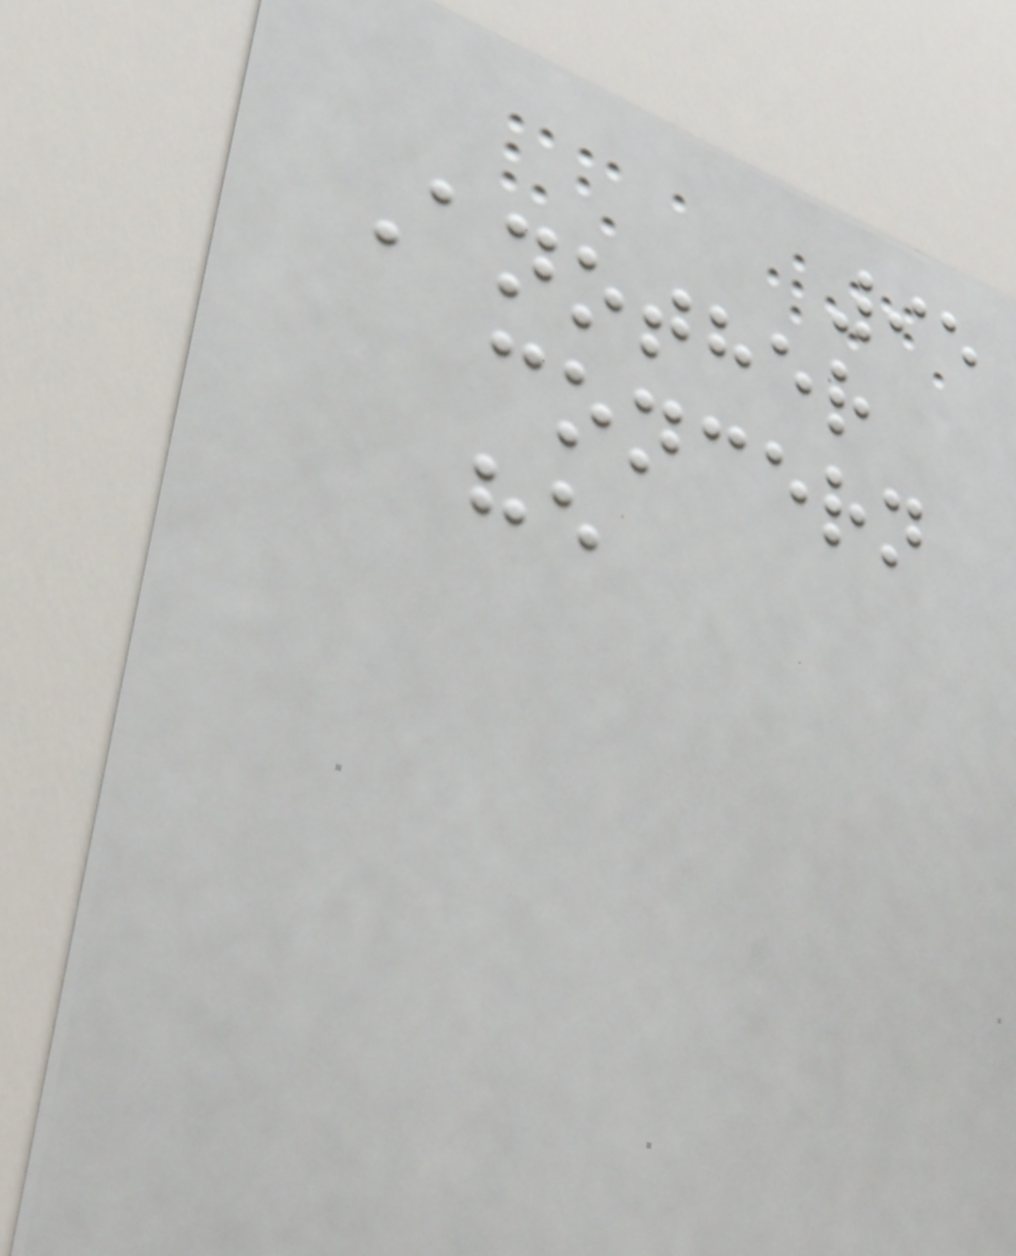95
Another
concern
he
